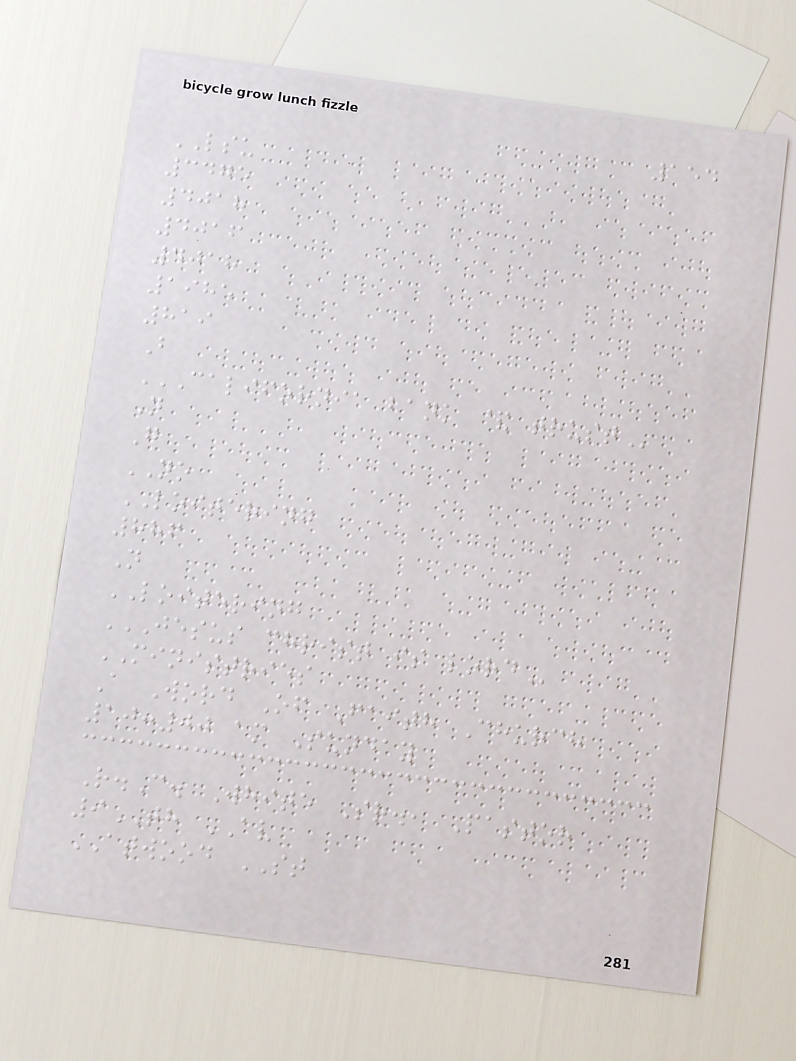154
LSU
3475
4018
4016
4018
1985
819
B
CALIFORNIA BANK & TRUST
N
G
NO
LOITERING
886
N
LOITERING
JESUS CHRIST IS LORD
MINISTRIES
A Word Of Faith Church
10:00 am Sunday
R.C. White Sr., Pastor
9TH AV
ATWOOD ST
